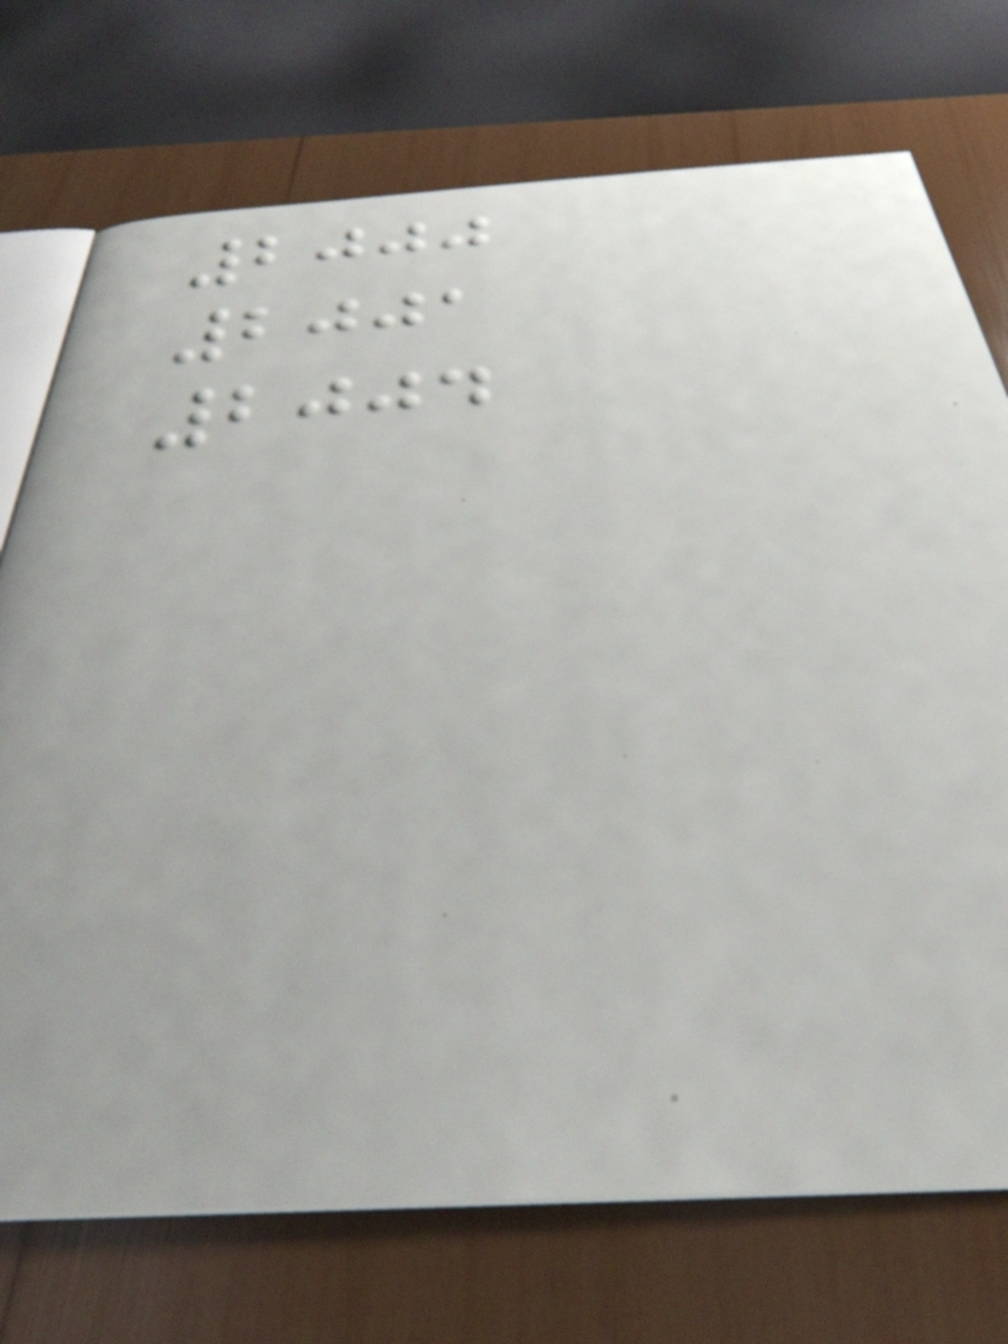2000
2001
2004
